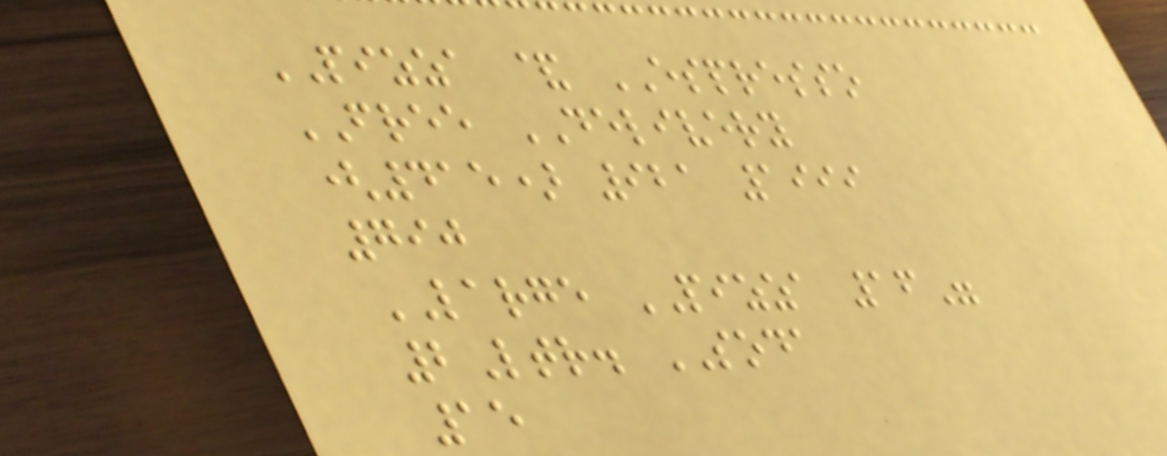PIZZA & ESPRESSO
FREE DELIVERY
(415) 921 1999
790
LARGE PIZZA 16"
2Ltr. SODA
15
